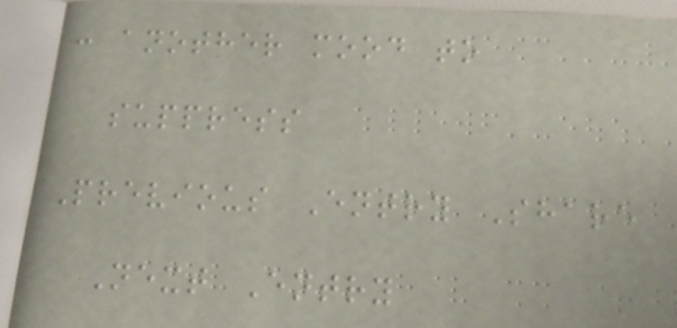: another mood to
suppress
Previous Entry Share
Next Entry
